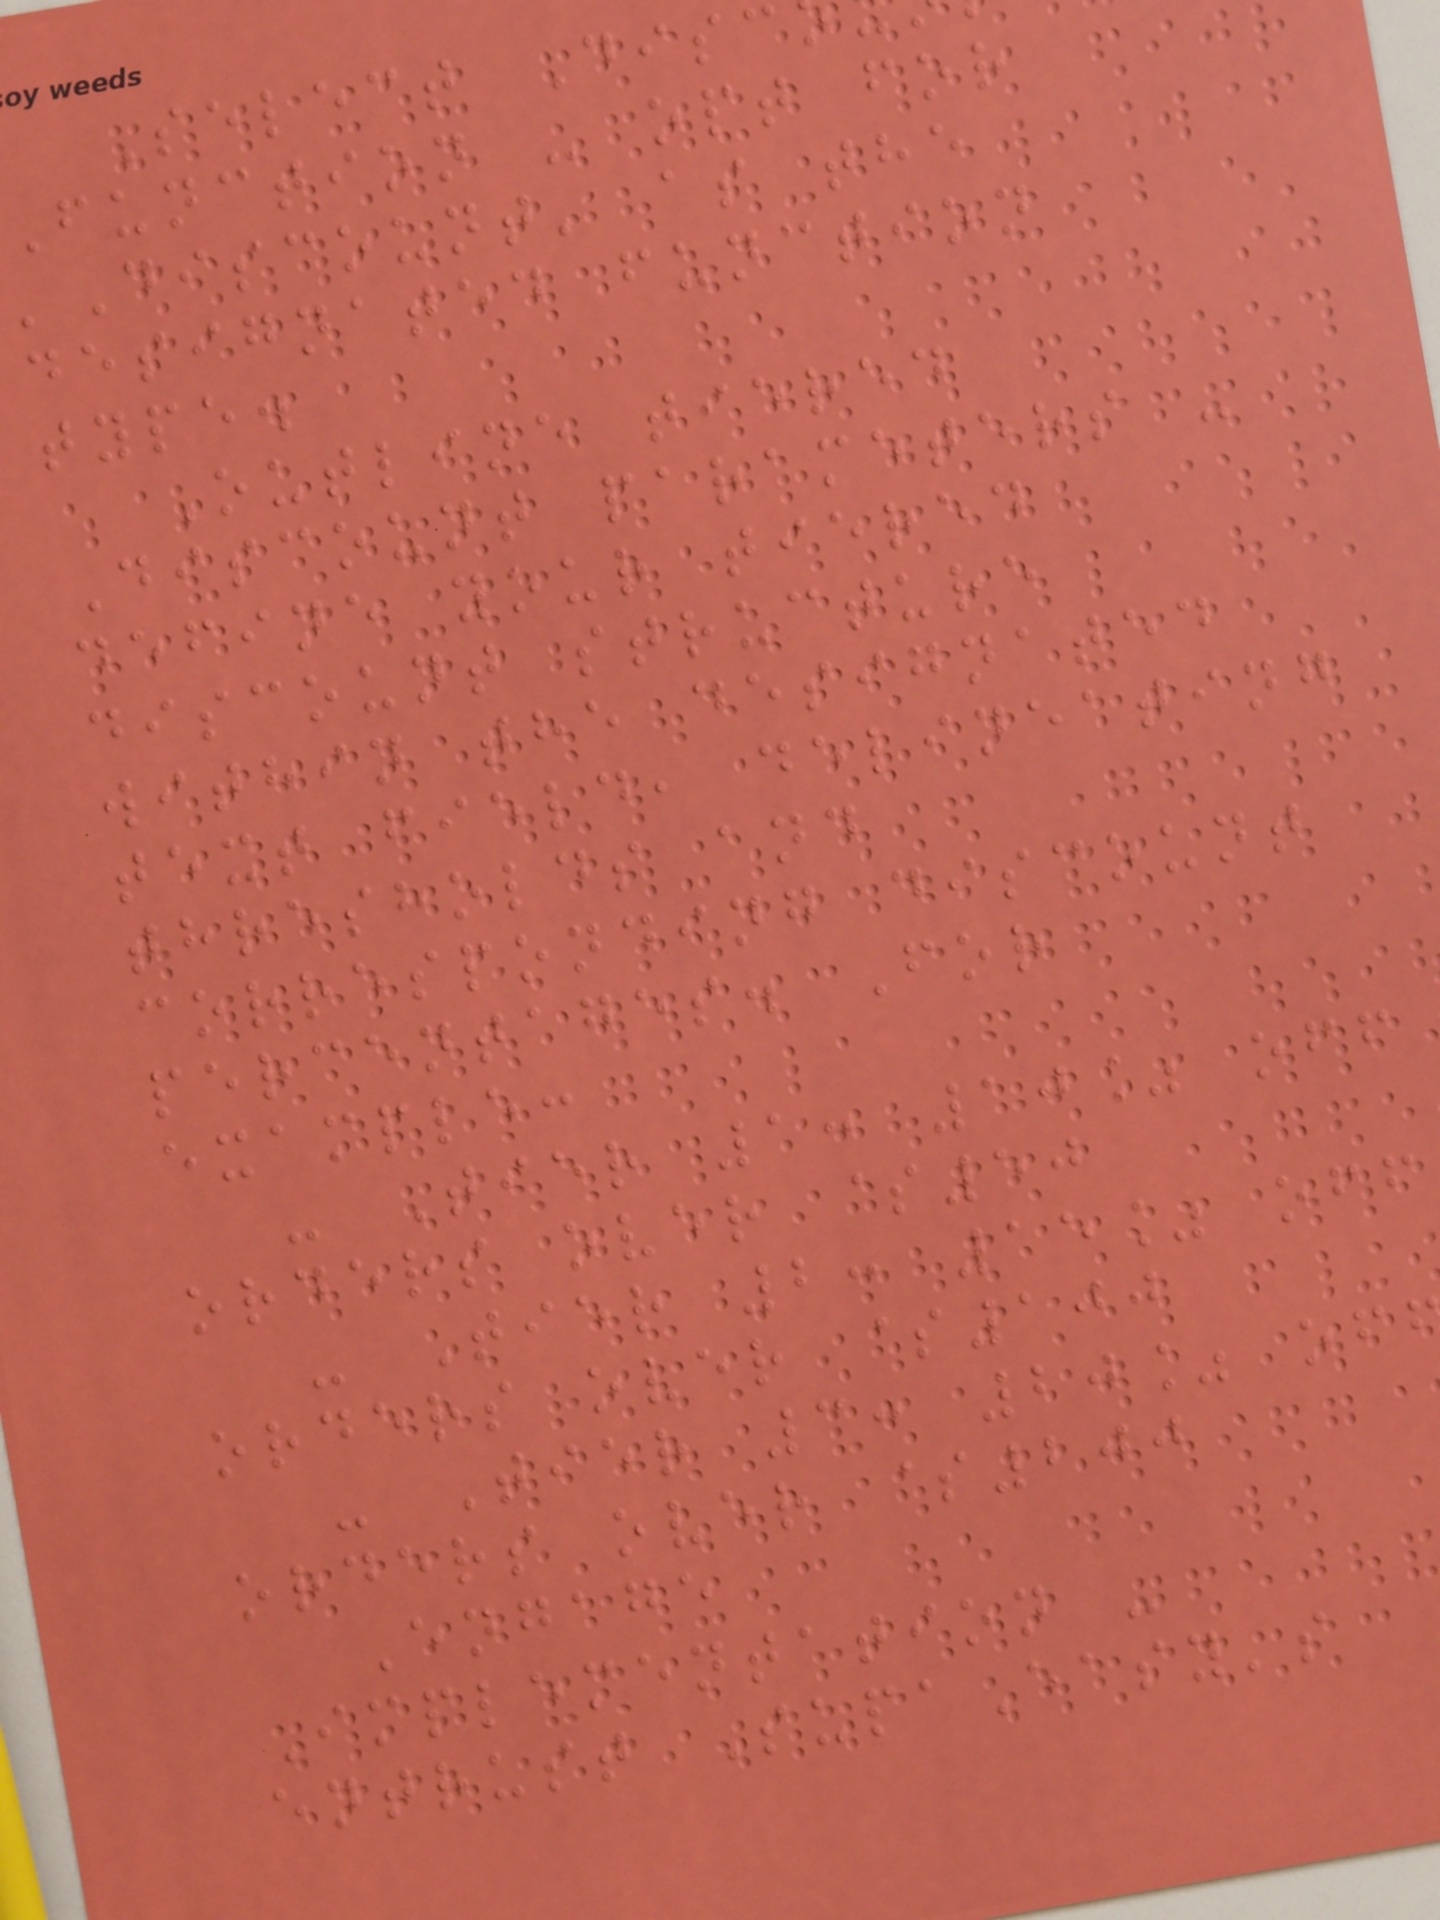Select Disc
Function - opt for
'Discount' as the
designated function
type.
Outline tiered
Discount parameters -
define your tiered
discount structure
within the designated
text field, delineating
thresholds and
corresponding discount
percentages. For
example:
- Tier 1: 10% off
orders over $50
- Tier 2: 15% off
orders over $100
- Tier 3: 20% of
orders over $200
Engage
Implementation -
entrust SupaEasy's
